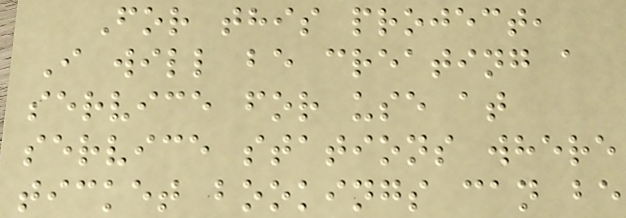For this project,
I will be creating a
service for use at
service stations where
ticket bookings can be
